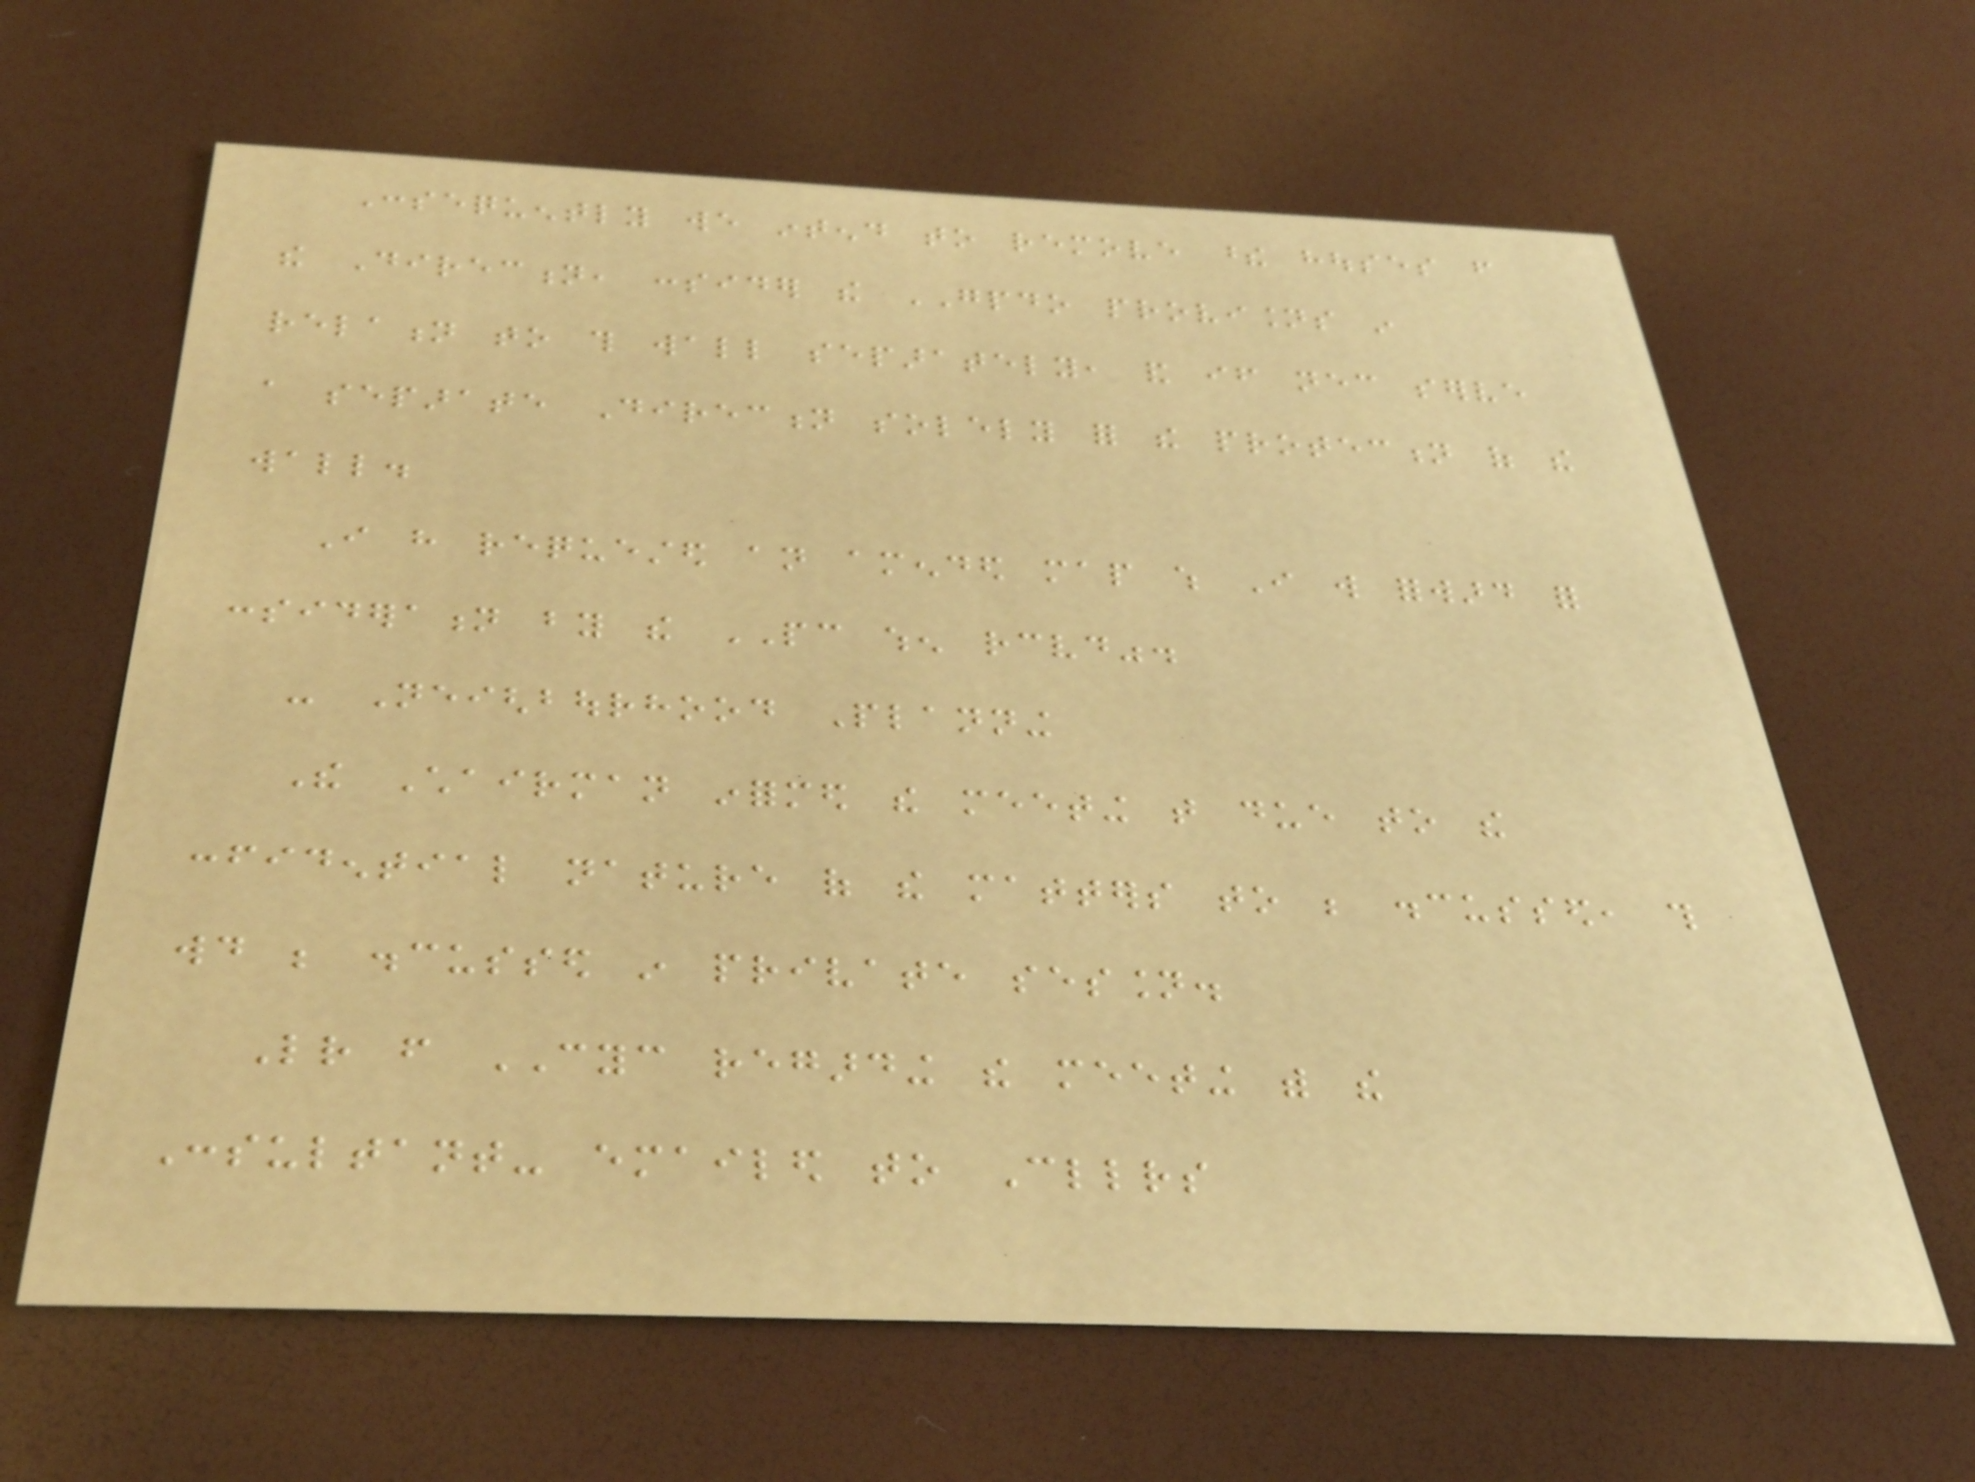Consequently we intend to remove these houses from
the Direction, consider the GPDO provisions in
relation to this wall separately, and if necessary serve
a separate Direction solely for the protection of the
wall.
I have requested an amended map which I will forward for
consideration by the PC when received".
- Neighbourhood Planning
The Chairman informed the meeting that due to the
confidential nature of the matters to be discussed, this
would be discussed in private session.
Letter from CYC regarding the meeting with the
Consultant- emailed to Cllrs
